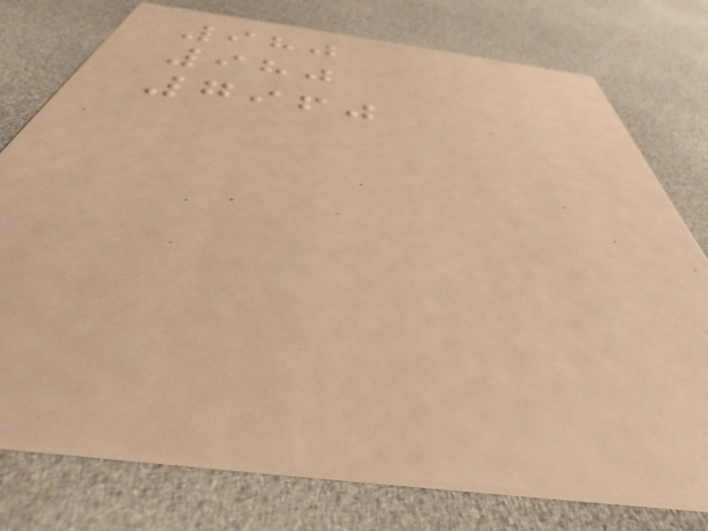980
980
7960
